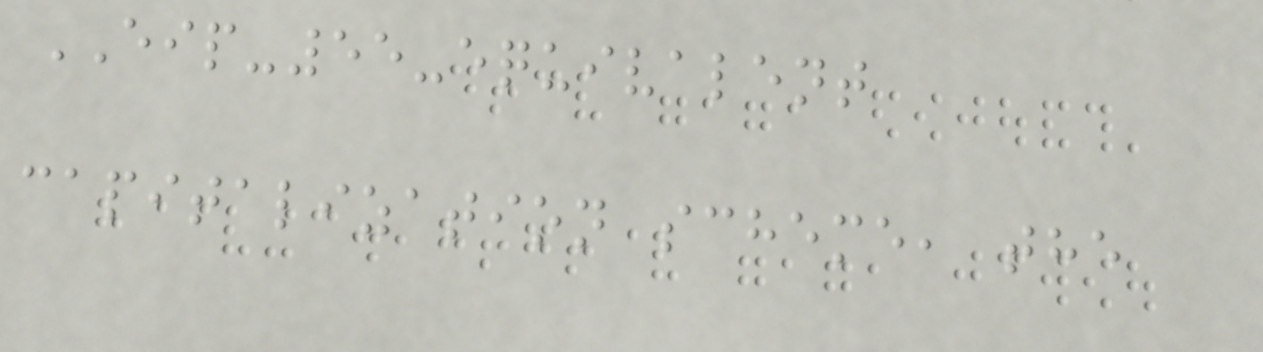EIP-55-equivalent
capitalization scheme, the
